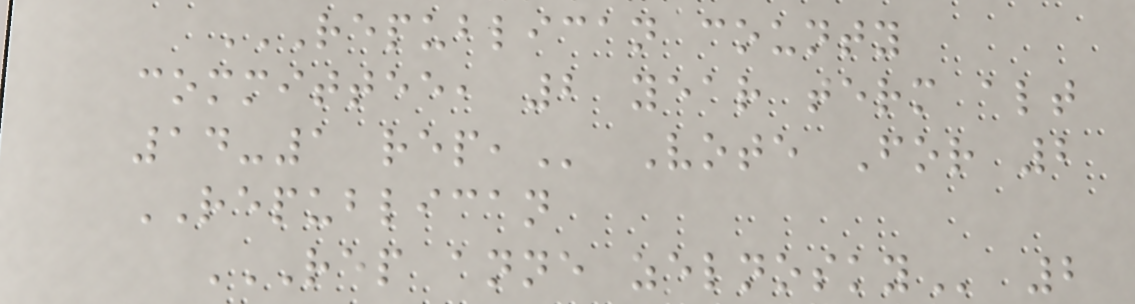REPUBLICAN COUNTY
COMMITTEE, 2 YEAR TERM ALT
14-1 REP, Vote For 2
REPUBLICAN
REP ANNE ZELNOSKY 2
